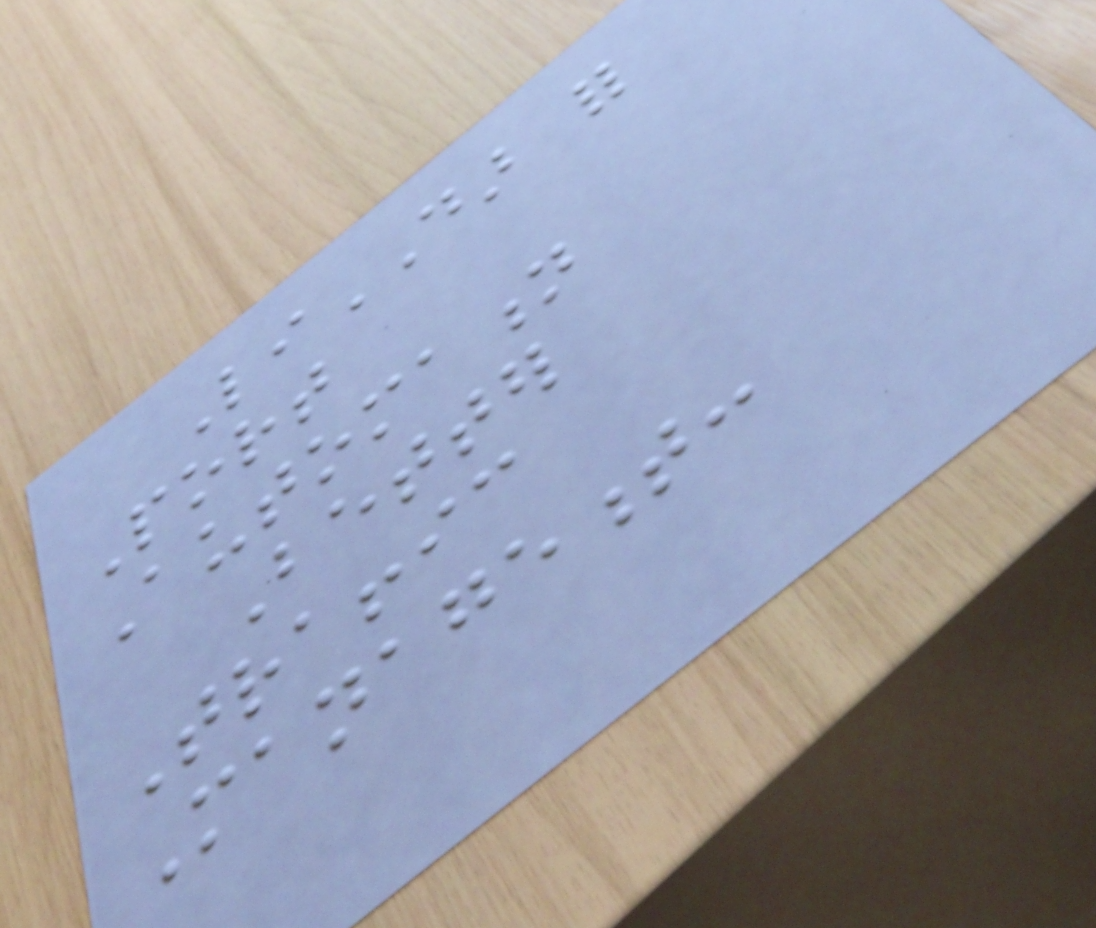LiDAR for
Port
Automation
Better
Traffic
Management:
